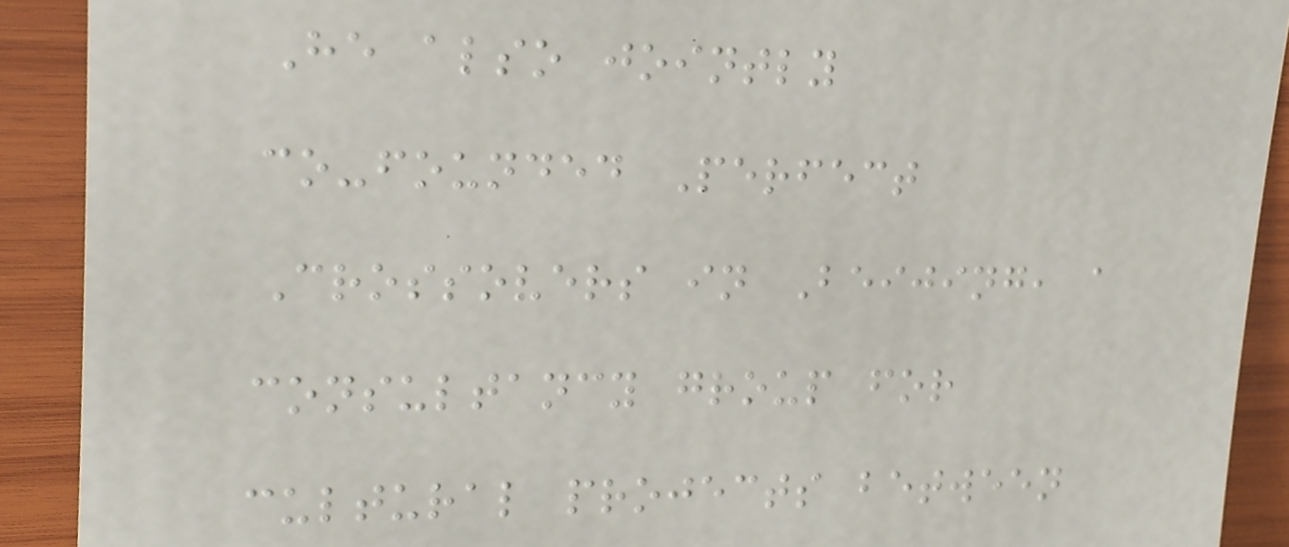He also jointly
co-founded Perfect
Crossovers in Beijing, a
consultancy group for
cultural projects between
